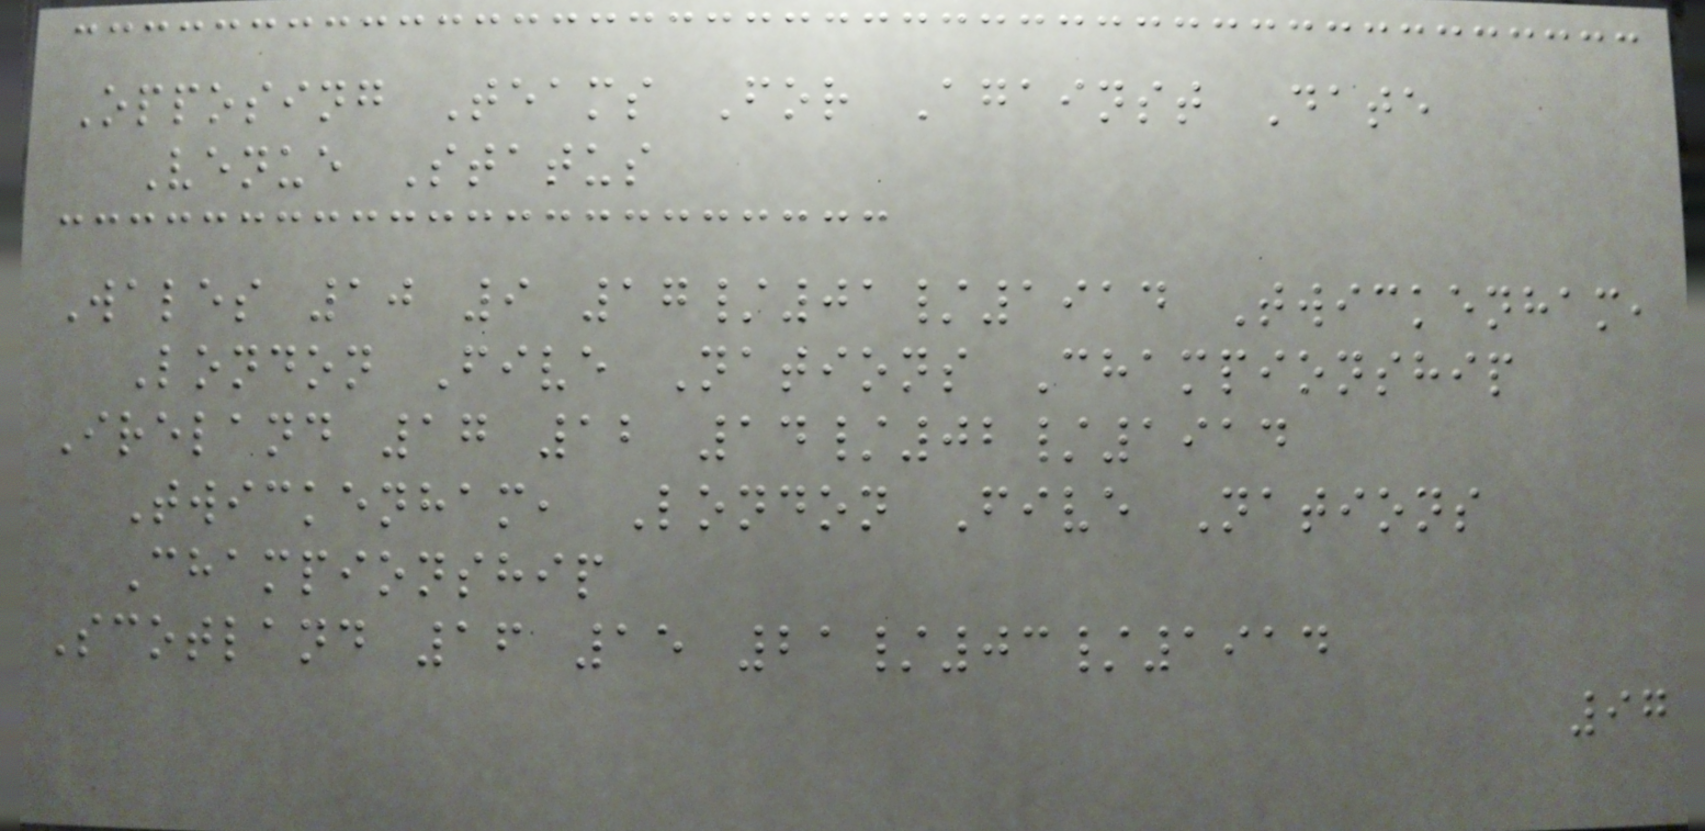Opposing Teams For Against Date
Venue Status
Wales 10 9 17/01/1914 Twickenham,
London Five Nations Championship
Ireland 17 12 14/02/1914
Twickenham, London Five Nations
Championship
Scotland 16 15 21/03/1914
97
